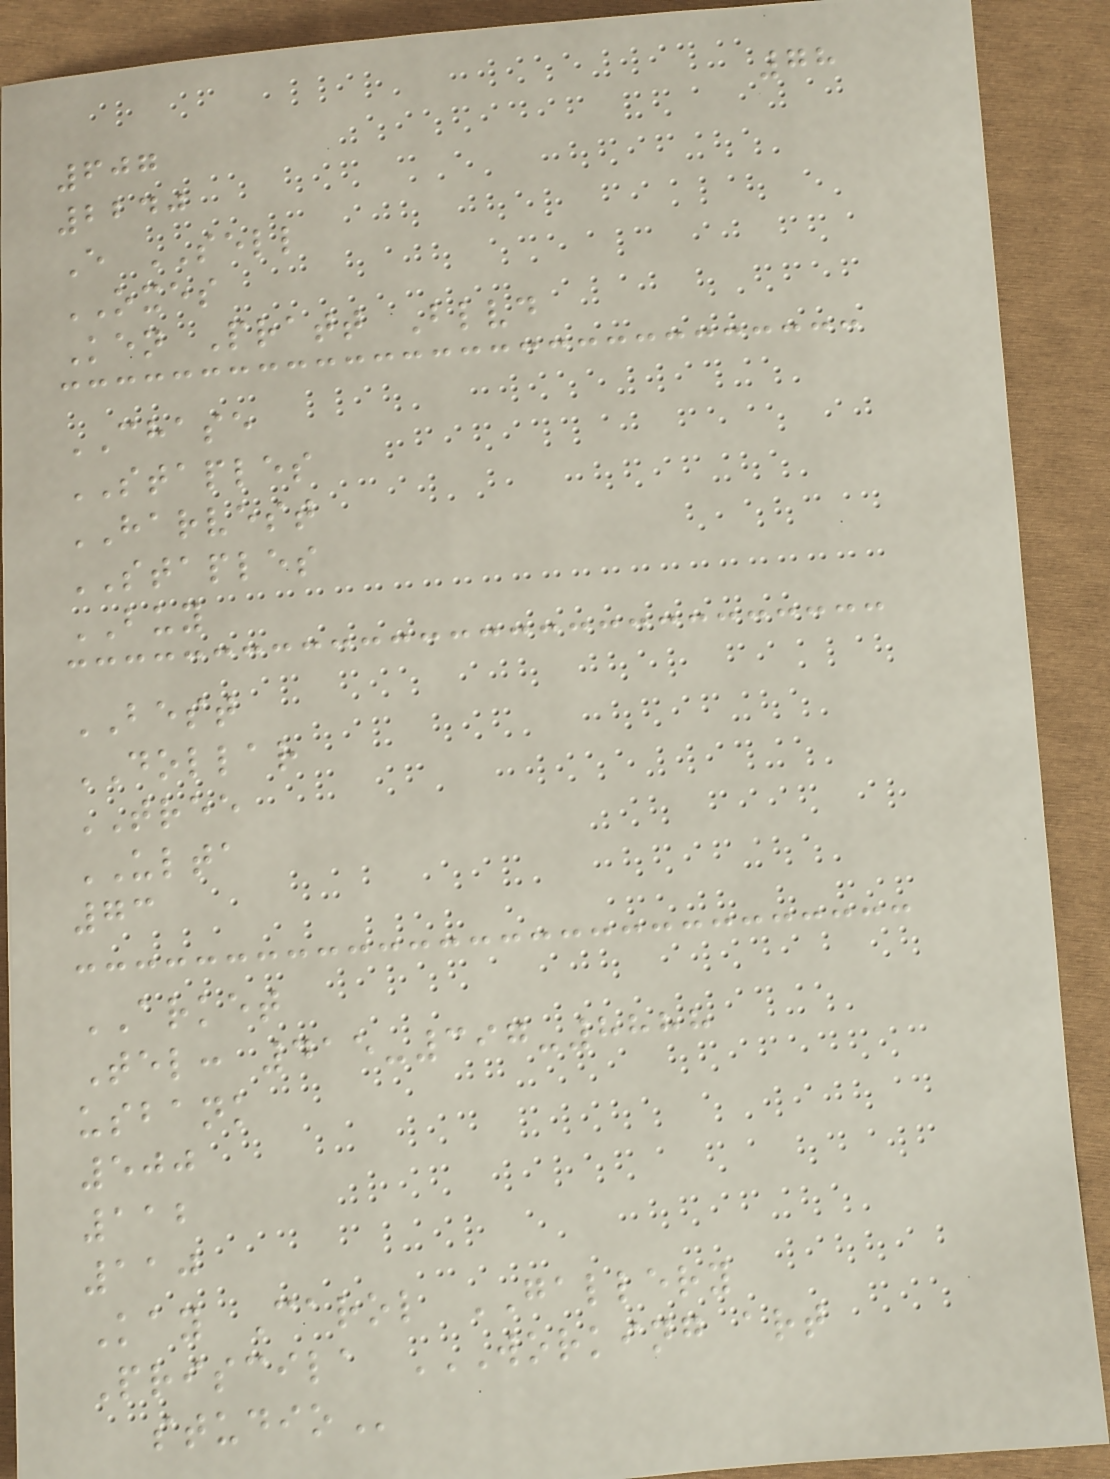78
607
2240
E SELL
OXES
Ken Pratt Blvd
CHASE
STAPLES
HARVEST
STAPLES
BUY
BEST
DOLLAR
TREE
ULTA
73
ARKET
Tel: 415-397-8888
usbank
500
112
110
Kay Carol GALLERY
Priscila WORKING ART
STUDIO
